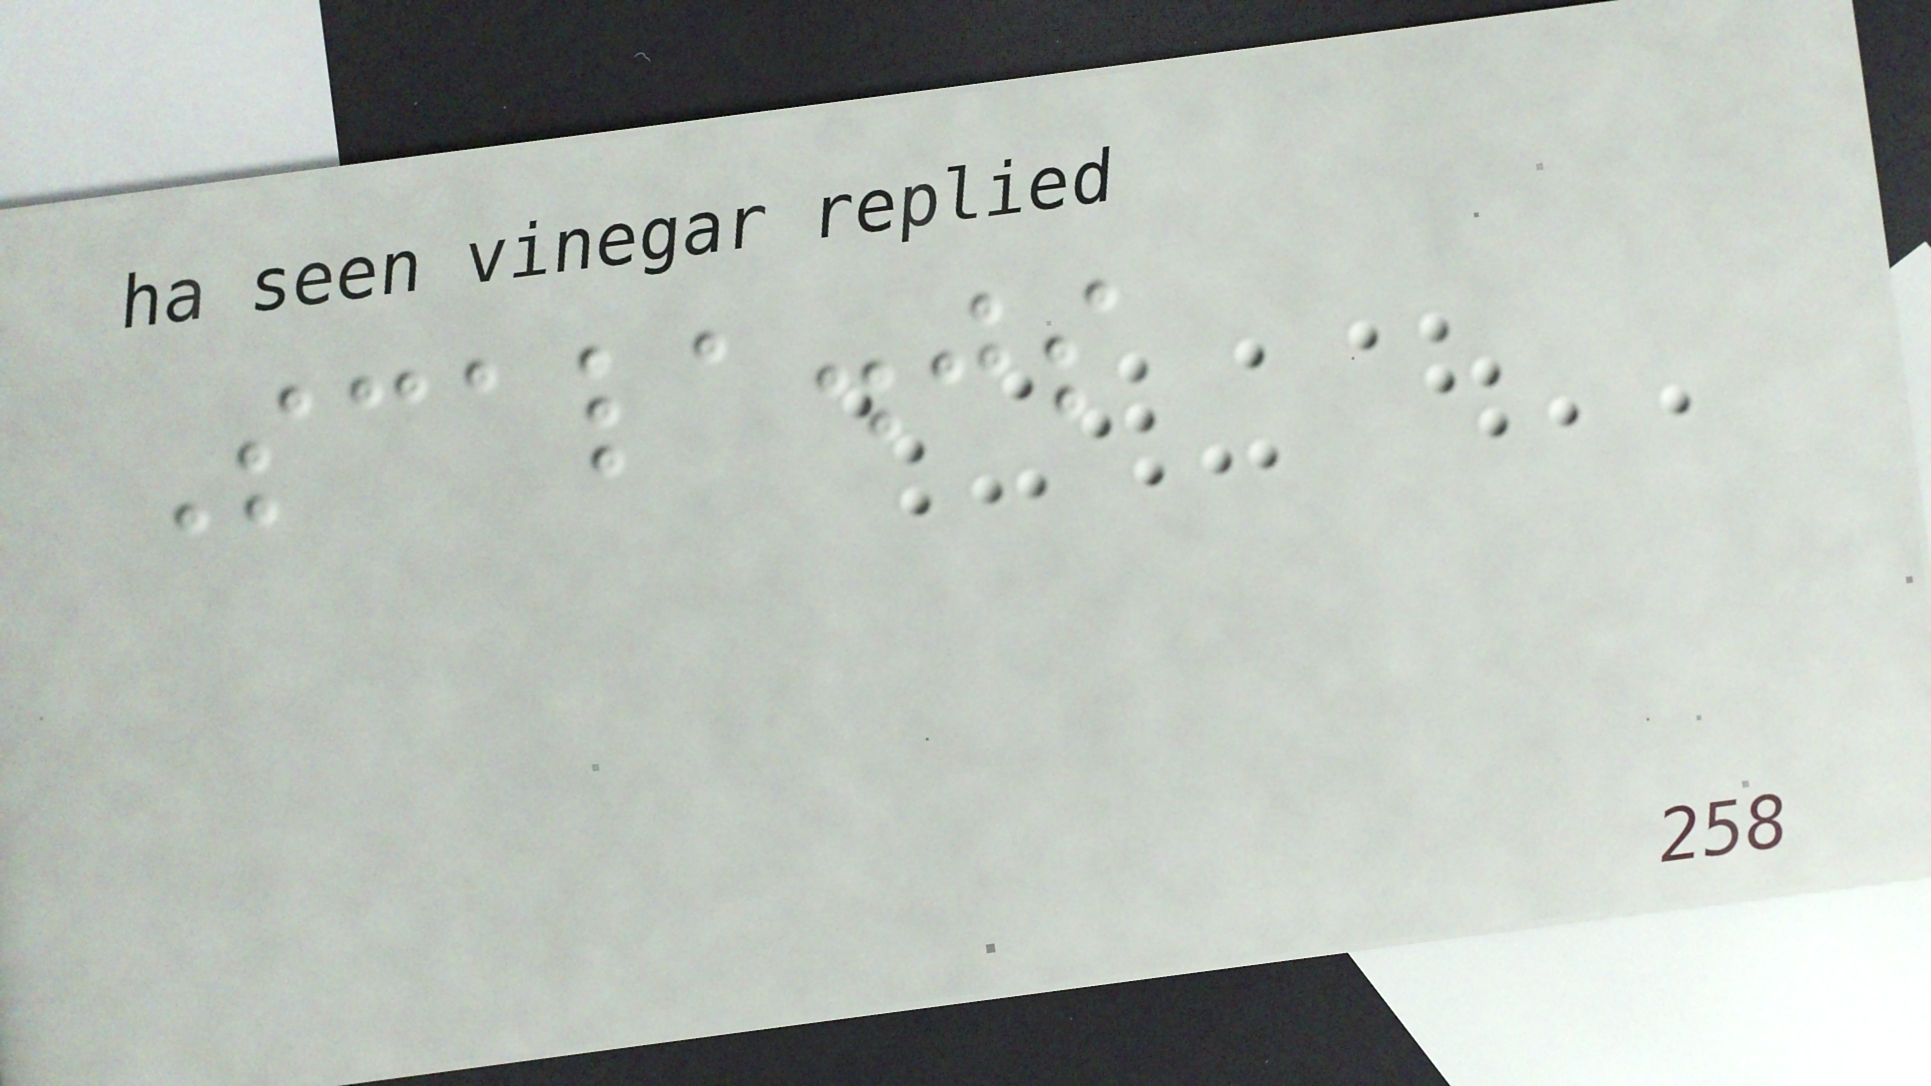Scala.js
